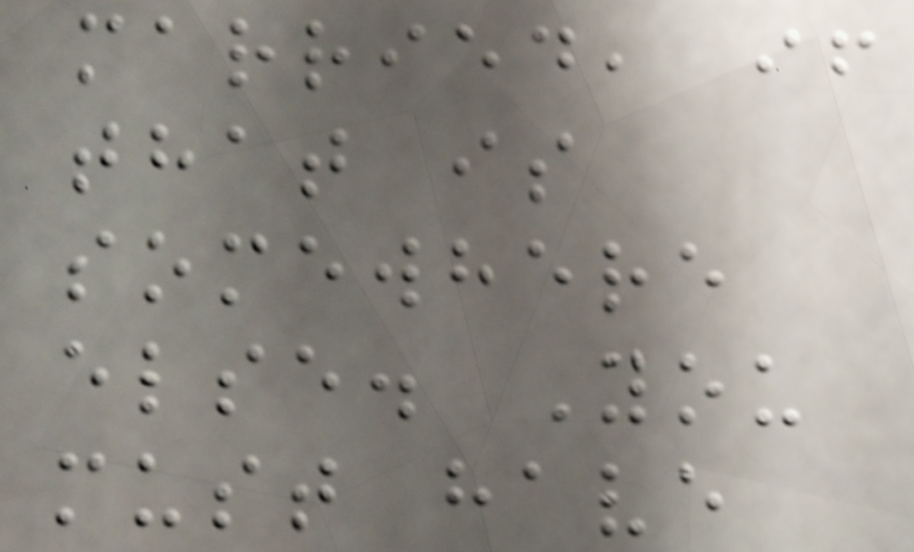married, if
that is
somewhere
else. You
must have
